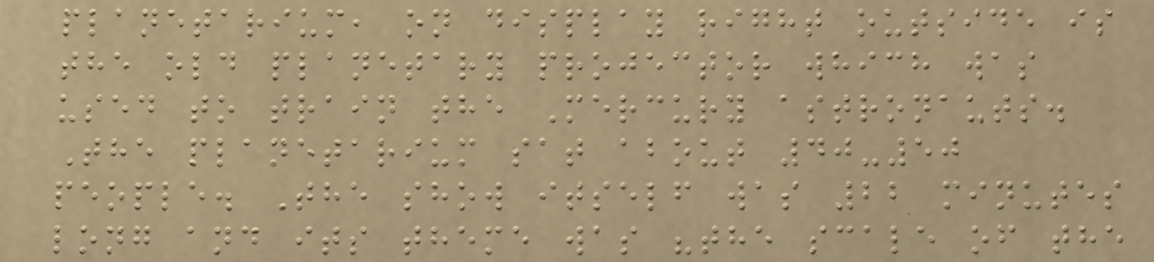planetarium, on display right outside is
the old planetary projector which was
used to train the Mercury astronauts.
The planetarium sat about 40-50
people. The show itself was 22 minutes
long and its theme was "the scale of the
